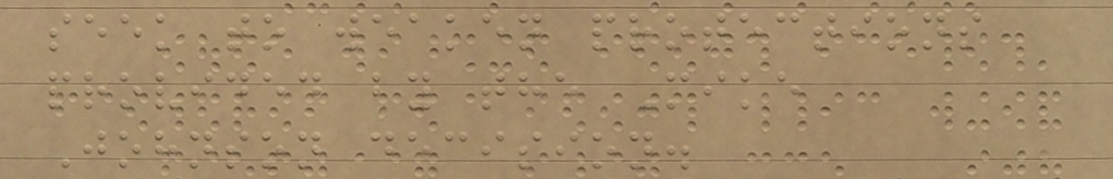seek to weaken protections
provided by the Mike
Johnson decision.
